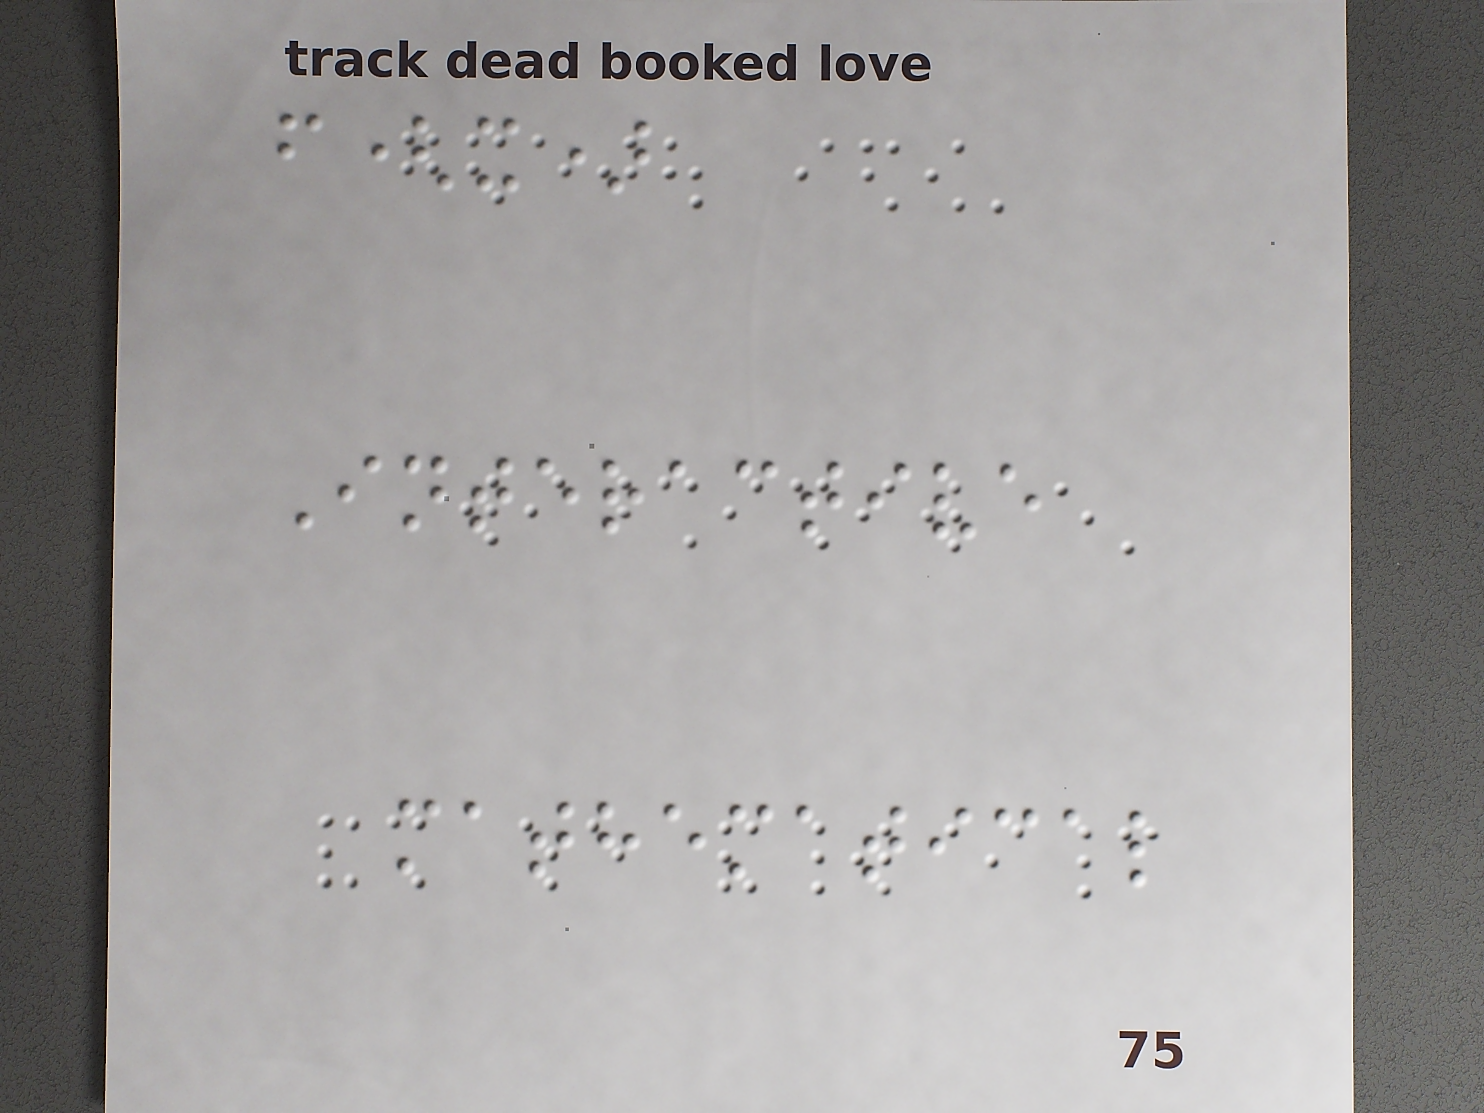f(x)
Interactive
mathematical
